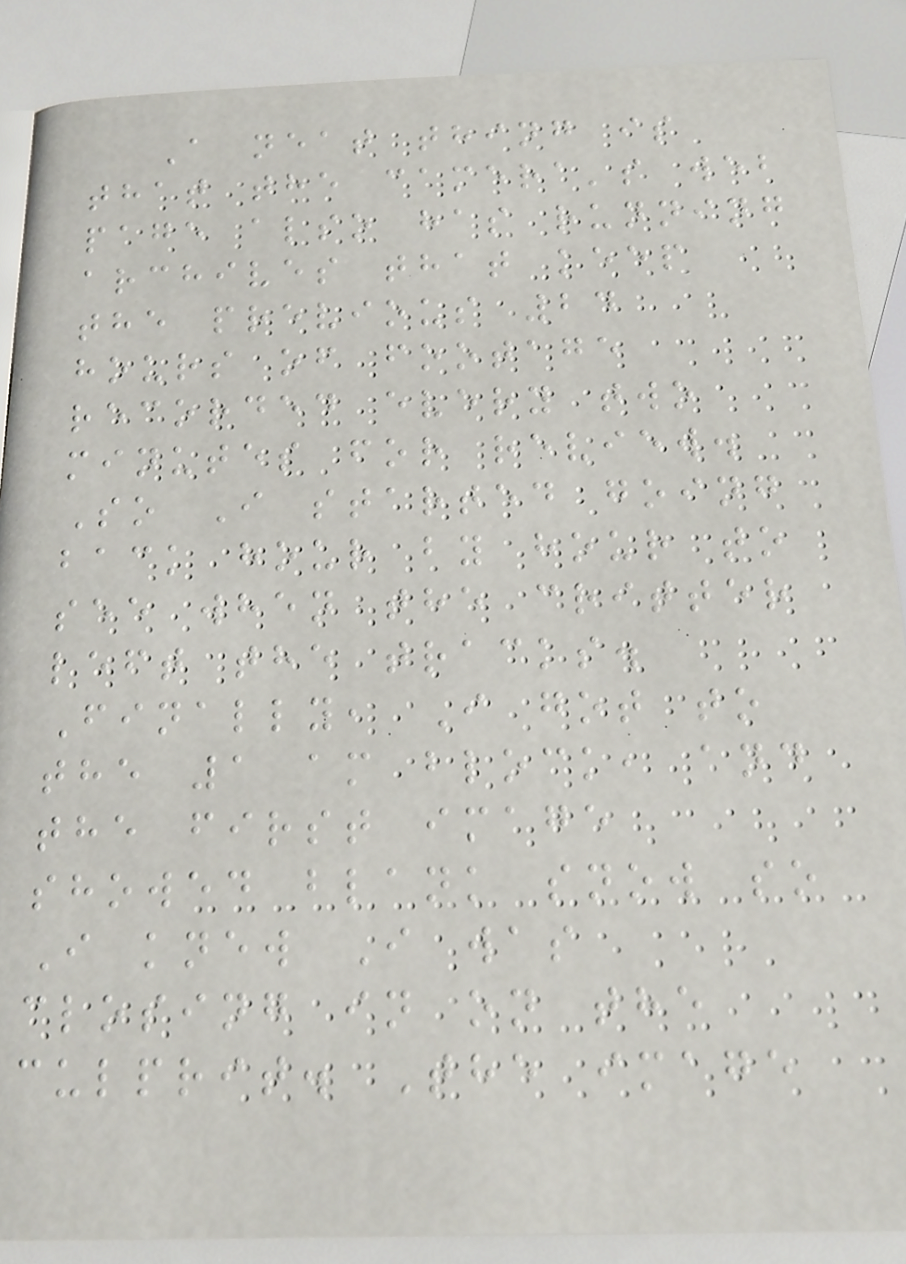A neat thing is
that the camera's web
page also has running
archives that keep
the previous 24
hours of footage
recorded every two
minutes for review.
So I started going
back hour by hour to
see when the critter
left the tracks.
Finally, I got to
the 1 am block, and
the first image
showed blank snow so
I knew I was
closing in on the
culprit. The image
